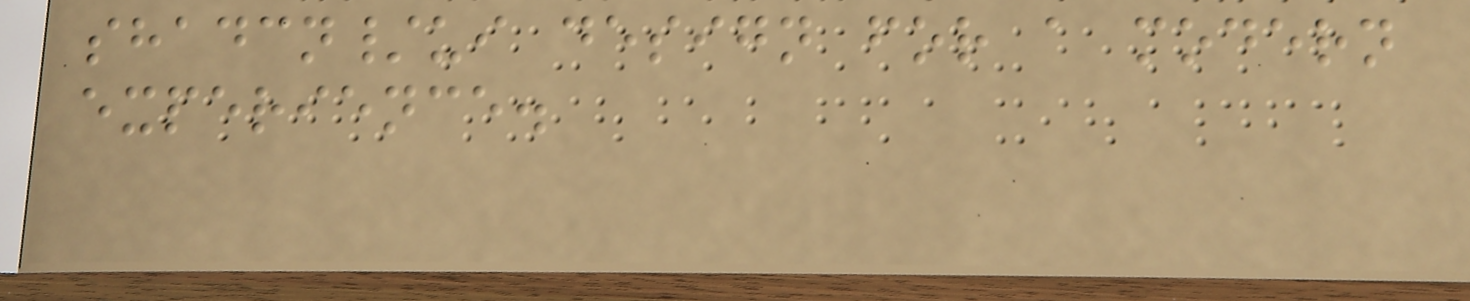shadcn/ui design for a modern
experience.
